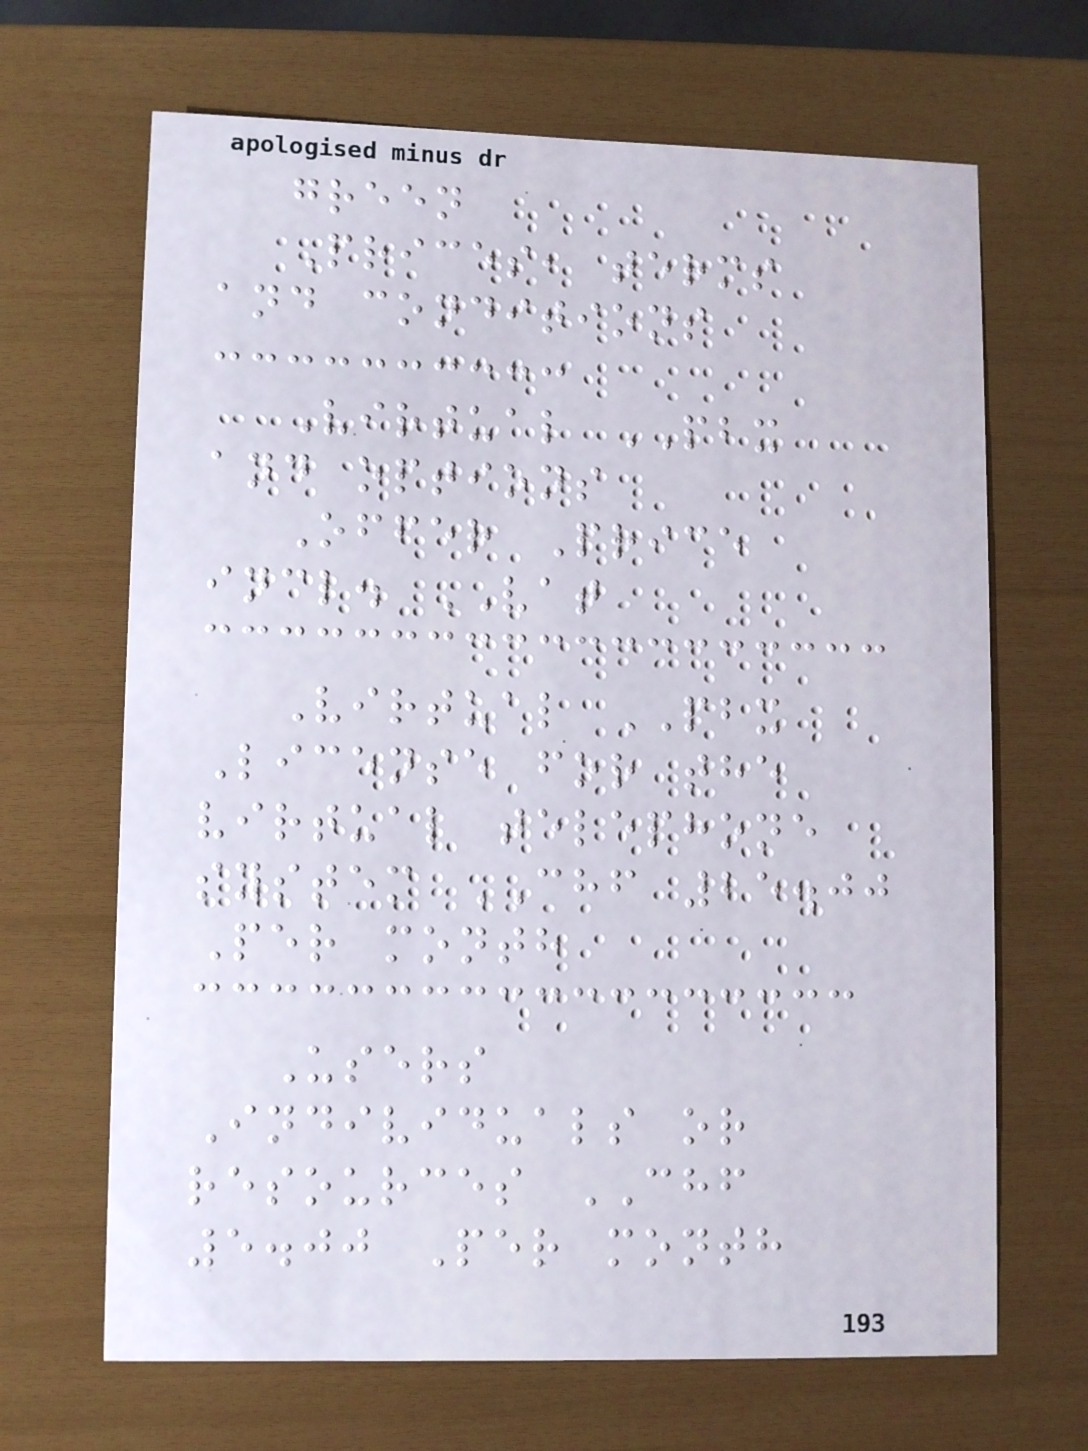green
Prices, terms
and conditions
Virtual PBX
and options
Offer Price
incl. VAT
Virtual PBX
License for the
virtual telephone
system CHF 25.00
Per month
Users
Individuals or
resources CHF
5.00 Per month
